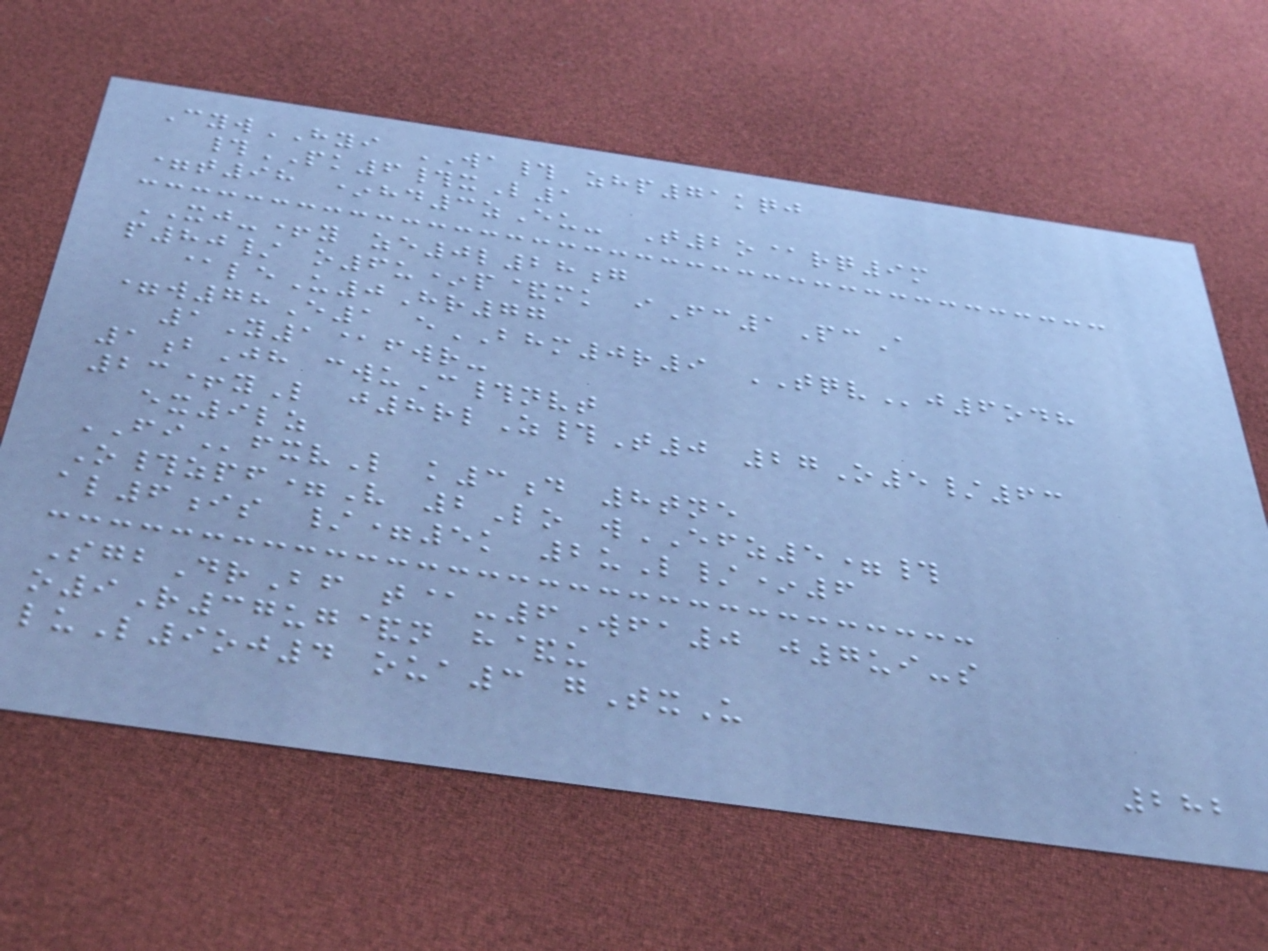CywHYI WA# zhp71kqj
#PK6#xL1
=t98 *hd3zEu- T2o@rq9m
XJ-+y ze0l28g
p80/ o6u*p&mk iFc1PcA
@leU0Hr77
=w78E1 eBHM0r9 TQVj6odh
1Y1@fwr-
1bJh cwuC#nvt
23+yL j8rlZ#T0 27O5/63
ex9lz
FIfxvL k3d 8tne
O#zpf=V 2Lo wEFZ5=#
al6is /=5k 2uL/*6
SgbDrBf t@-6Wfa0 j7ui-s
o9R37ug&n h&u
luL9oj4 oua3 gTxU
282
